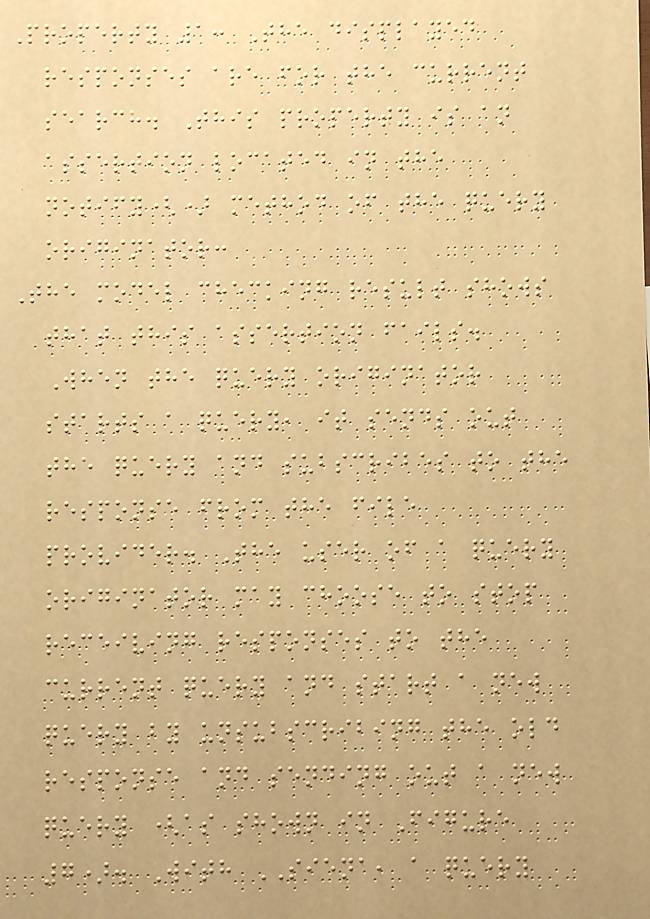Property 1: The displayed
responses are for the current
search. This property is an
assertion located in the
notify() method of the query
originator:
The model checking result shows
that this assertion fails.
When the query originator
starts a query, it sends out
the query and subscribes to the
response from the file
provider. The user of a query
originator may choose to stop
receiving responses to the
current query and start a new
query by unsubscribing the old
response and sending out a new
query (as shown in Figure
7). With SIENA, a query
